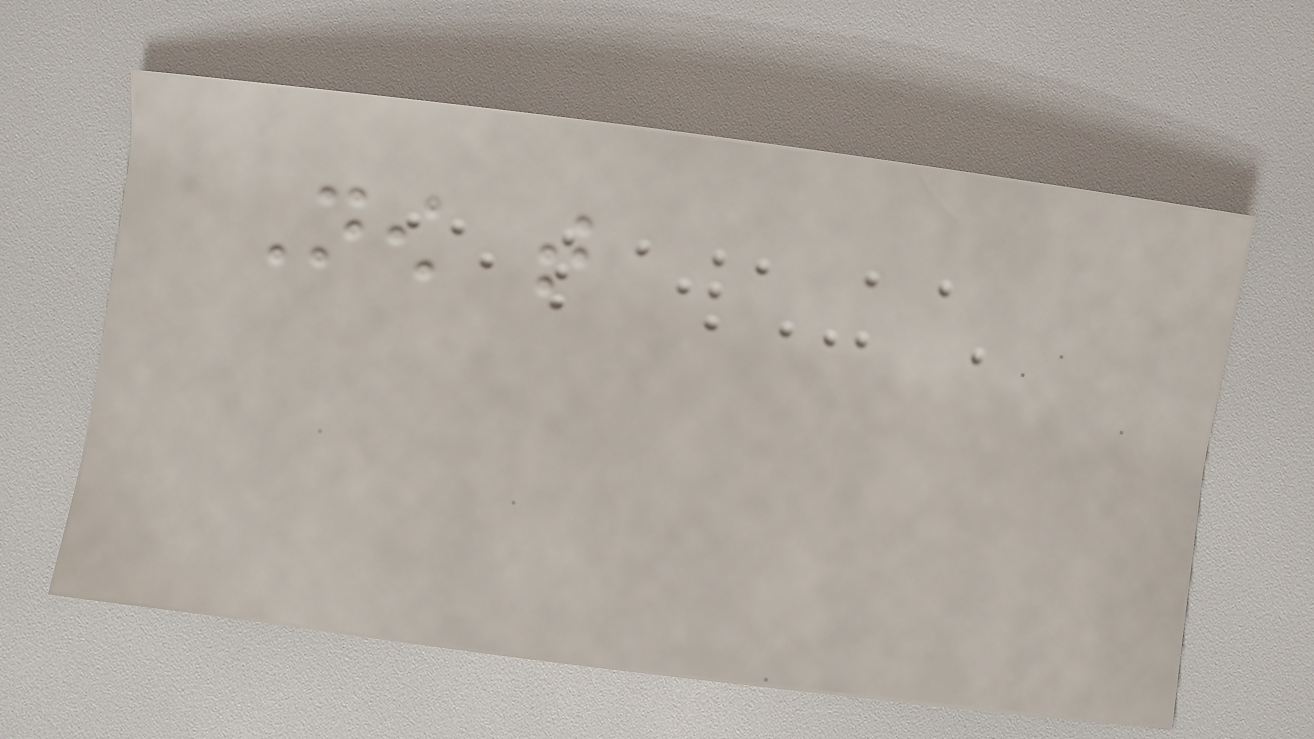Now that
